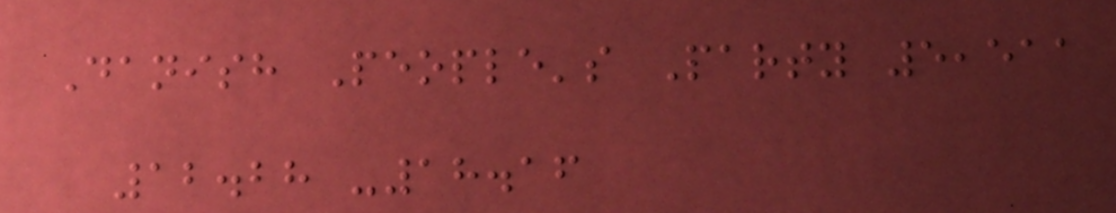Danish People's Party 5,511
12.28 -18.16
